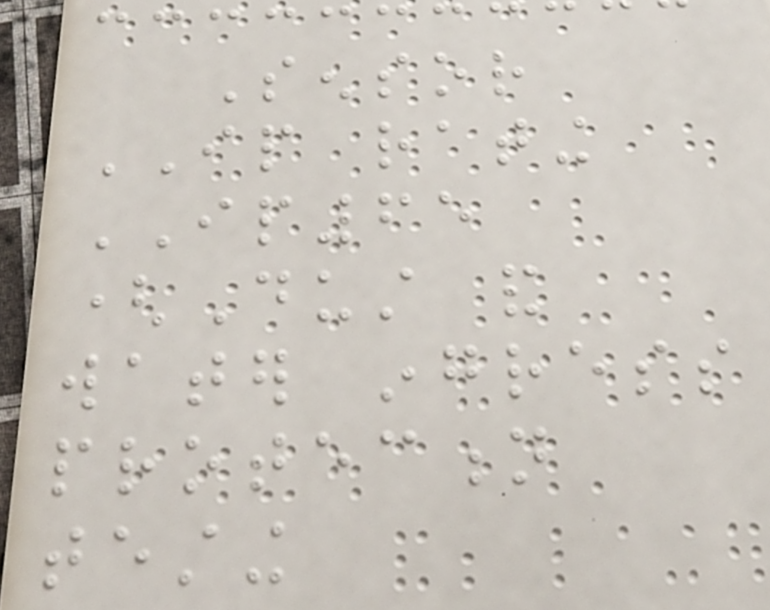Sensor
IP rating
IP65
(Dust and
water ingress
protection
testing
